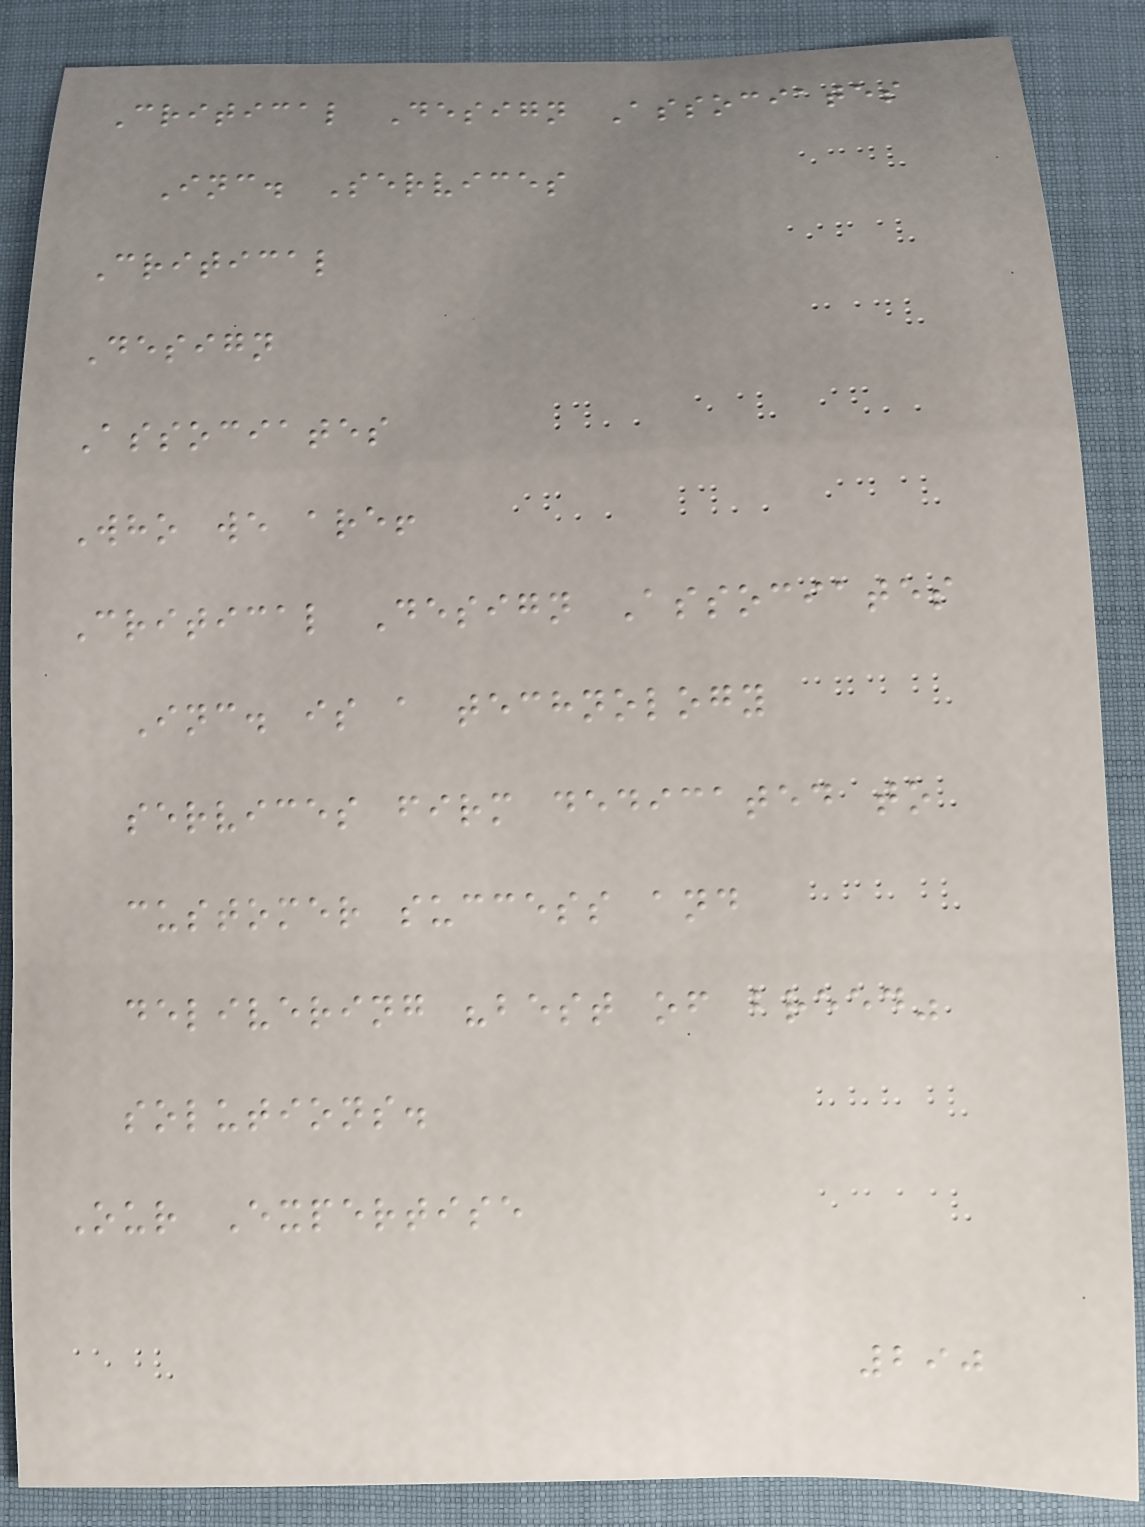Critical Design Associates
Inc. Services
Critical
Design
Associates
Who we are!
Critical Design Associates
Inc. is a technology
services firm dedicated to
customer success and
delivering "best of breed"
solutions.
Our Expertise
290
